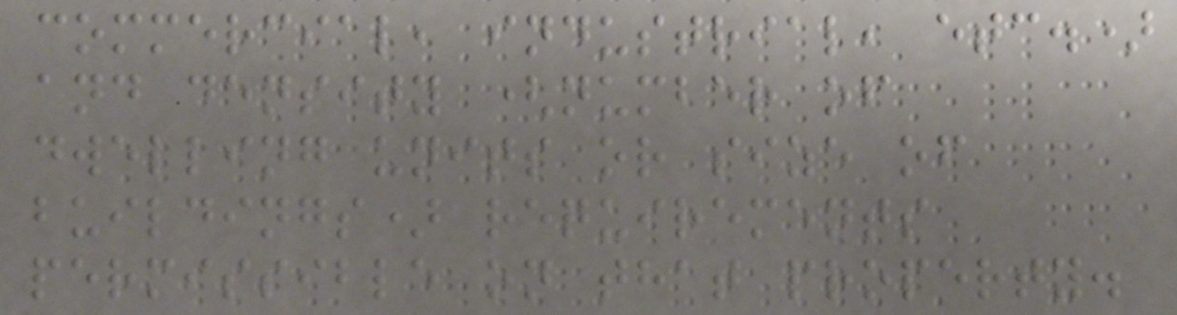commercial, industrial, etc.)
and density (number of
dwelling units or size of
buildings) requirements
permissible on that property.
